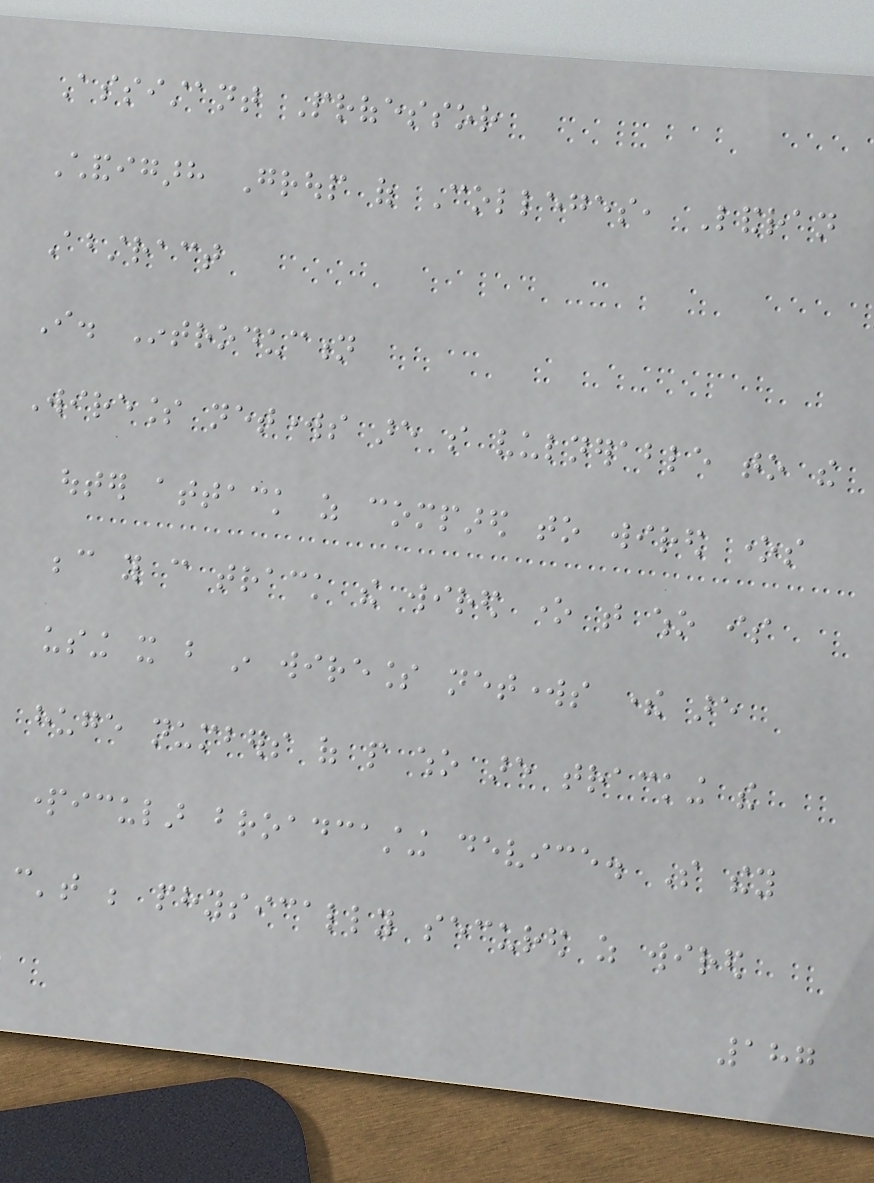Assistant Professor
Chandigarh Group of Colleges, Landran
Abstract
I. Introduction
Wireless networks are so vulnerable to the
outer attack as compared to wired ones
because you can track the wired one that who is
using it but in wireless networks there are
huge numbers of people who are tracking the
particular broadcasting device. So they
can't be physically secured as wired
187
